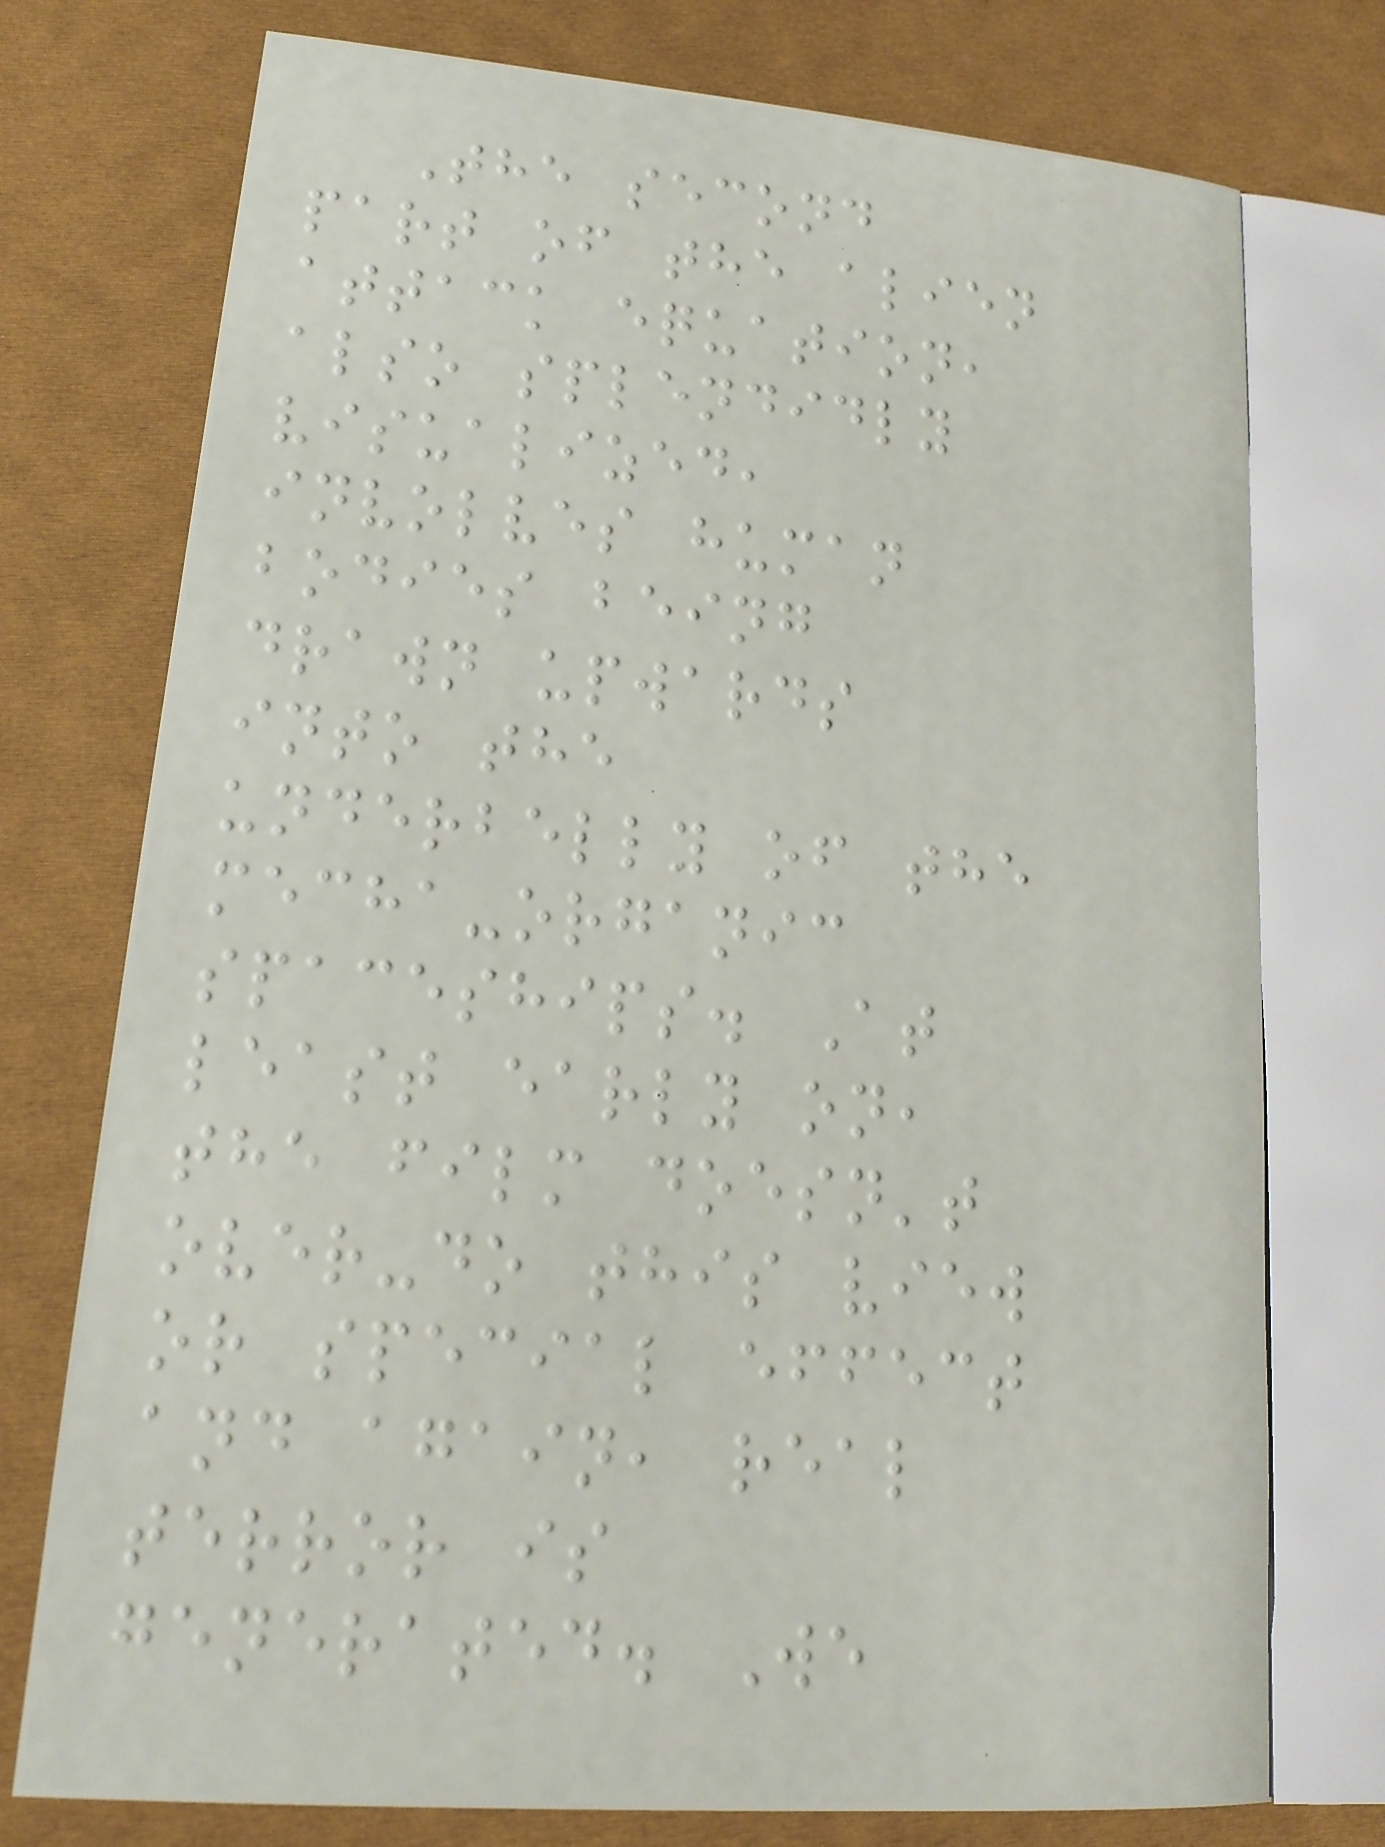The second
part of the alien
attack equation,
also splendidly
visualized,
involves human
bodies being
drawn upwards
into the
underbelly of the
mecha-organic
spaceships. At
least early on,
the film doesn't
over-do this view
or special effect
and again, real
terror is
generated. We
